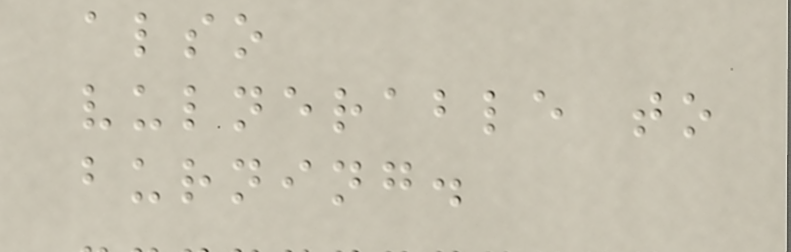also
vulnerable to
burning.
